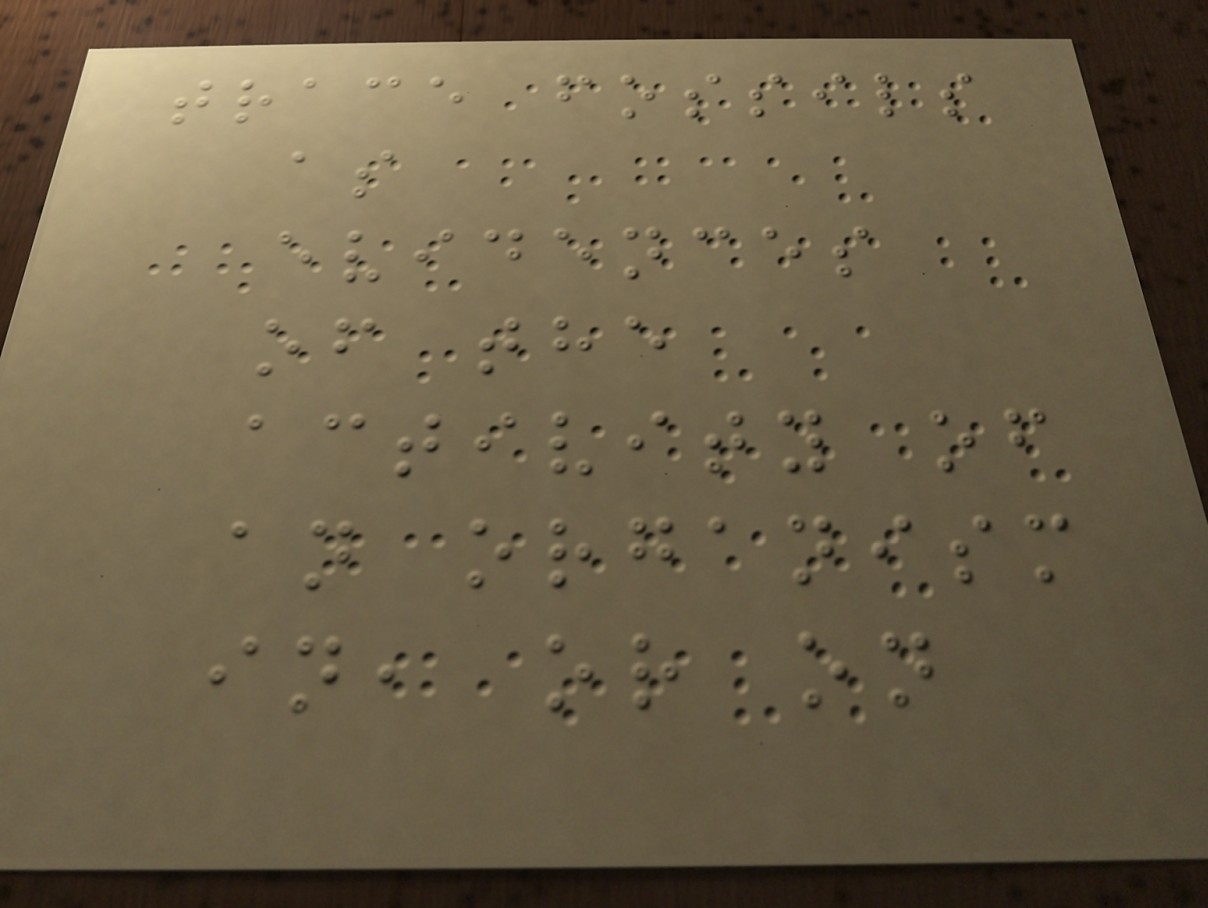trace fossils
as
evidences
of the
activity of
an organism
in, or on
